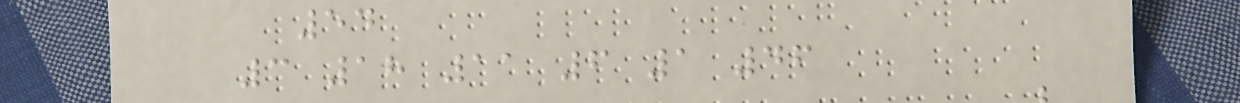54
3 18 11 6 1 46
